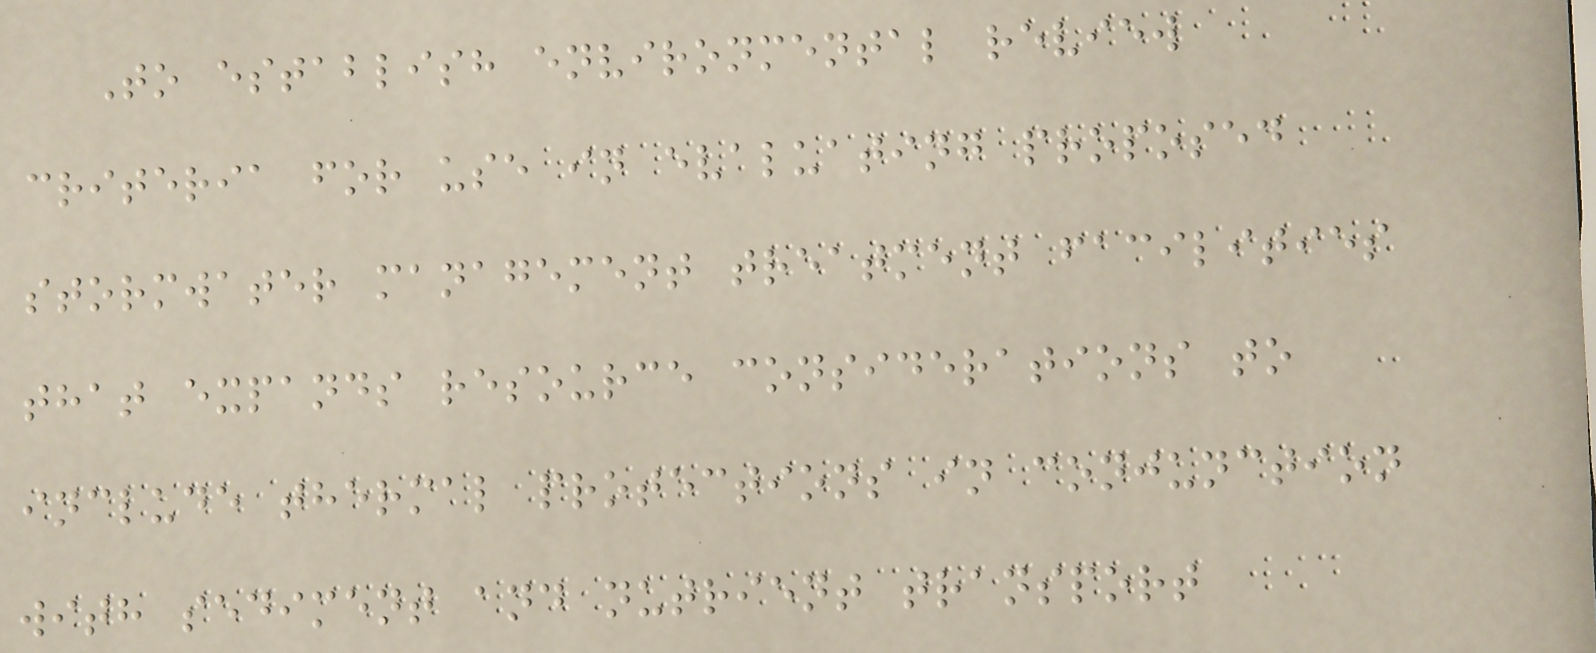To establish environmental review
criteria for use in evaluating proposed
stormwater management treatment facilities
that expands resource considerations to
include thermal protections in conjunction
with sediment and nutrient transport
